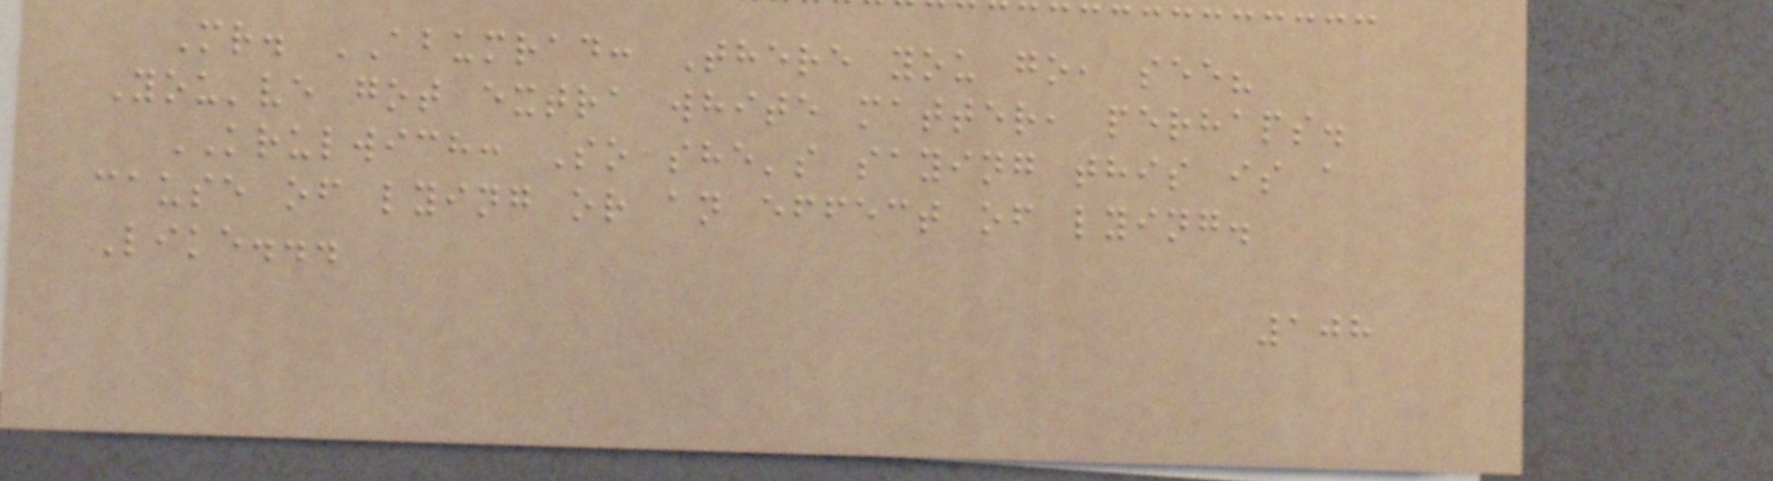Mr. ABUMRAD: There you go, see?
You've got extra white matter, perhaps.
KRULWICH: So she's saying this is a
cause of lying or an effect of lying.
Like...
108
